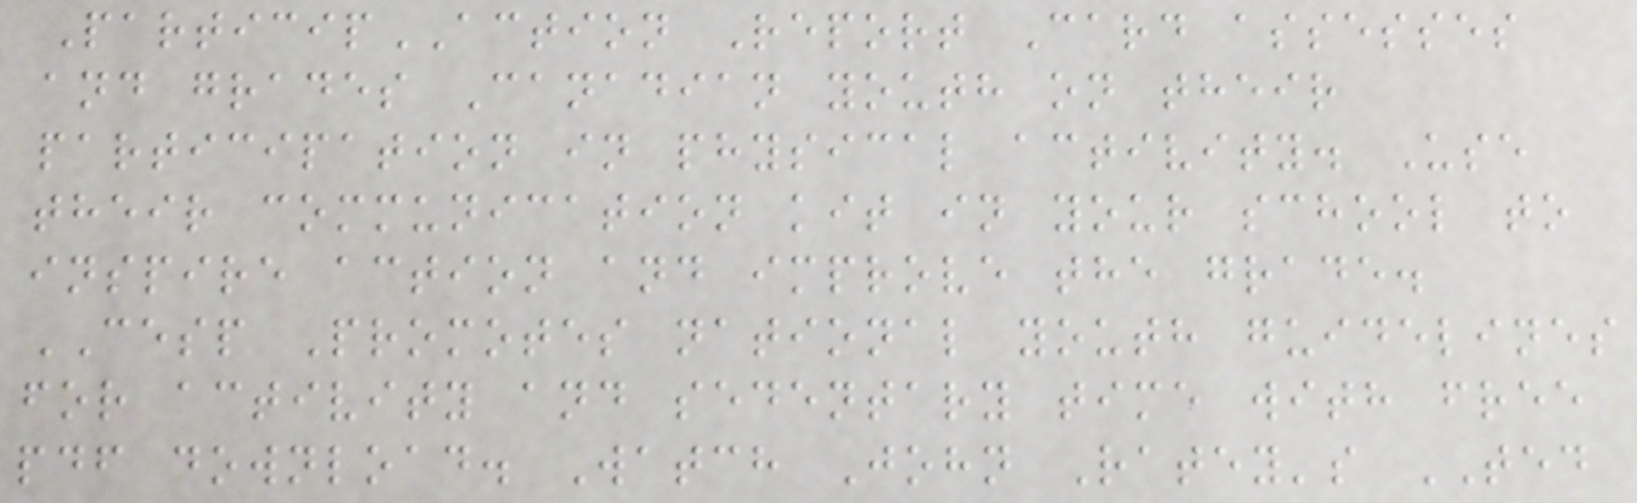ParticipACTION Report Card assesses
and grades Canadian youth on their
participation in physical activity. Use
their communication kit in your school to
inspire action and improve the grade.
CESP Promotes national youth guidelines
for activity and sedentary time with free
pdf download. Watch John Ratey's TED
